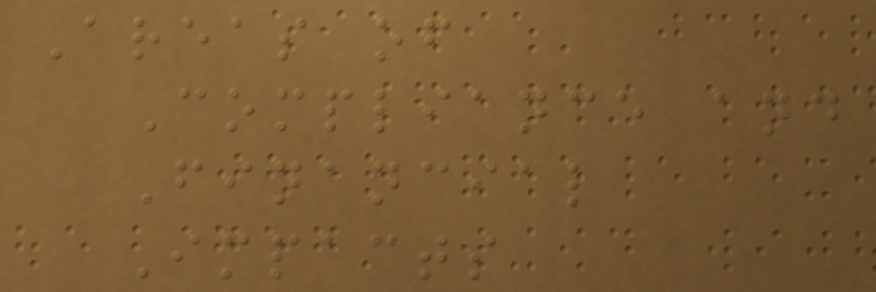Areas of
Compliance and
Financial
Impacts
